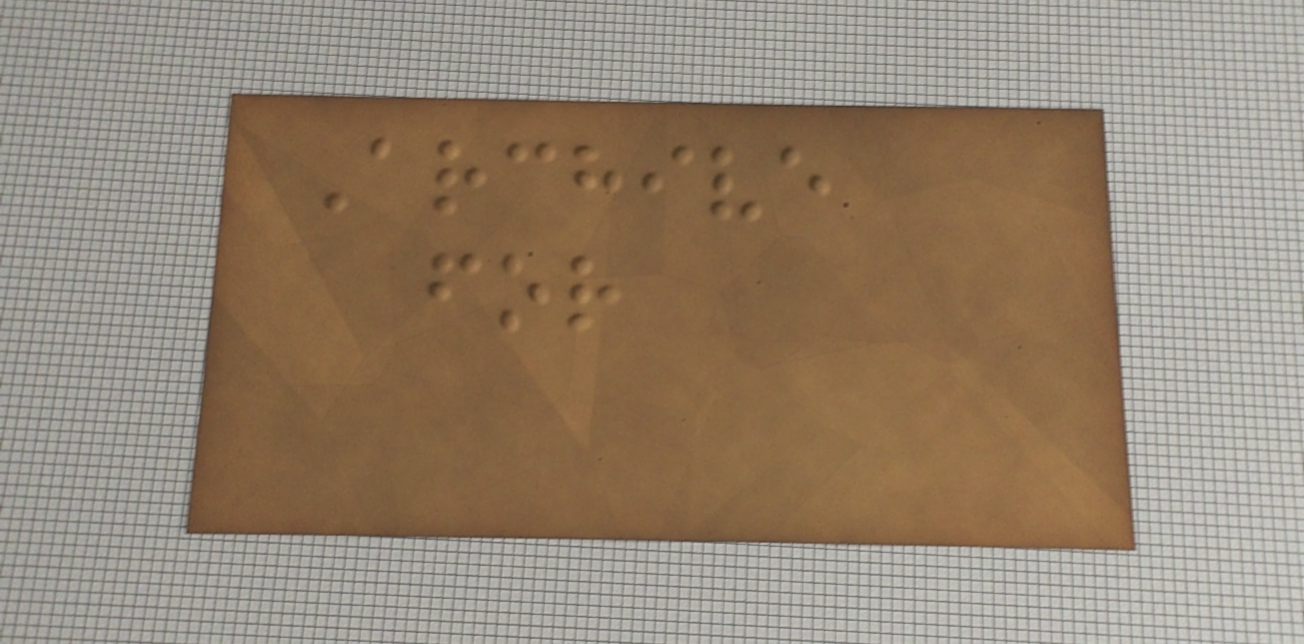Archive
for
